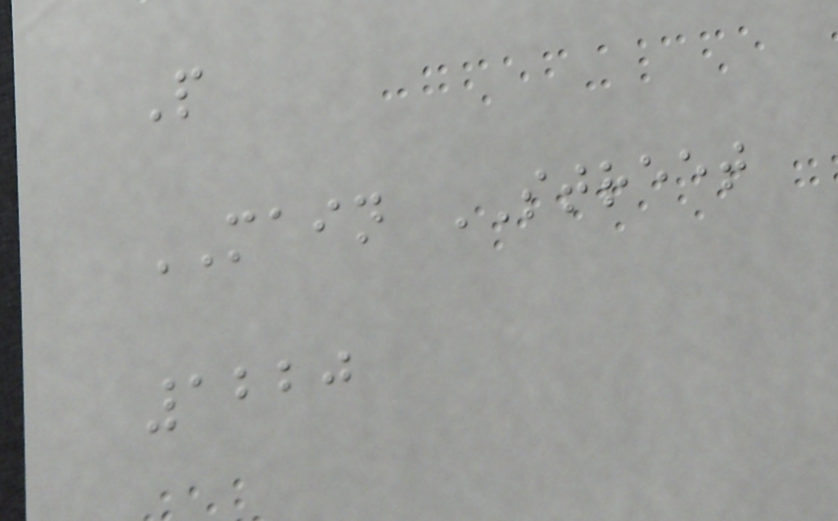P
MAIN STREET
1220
